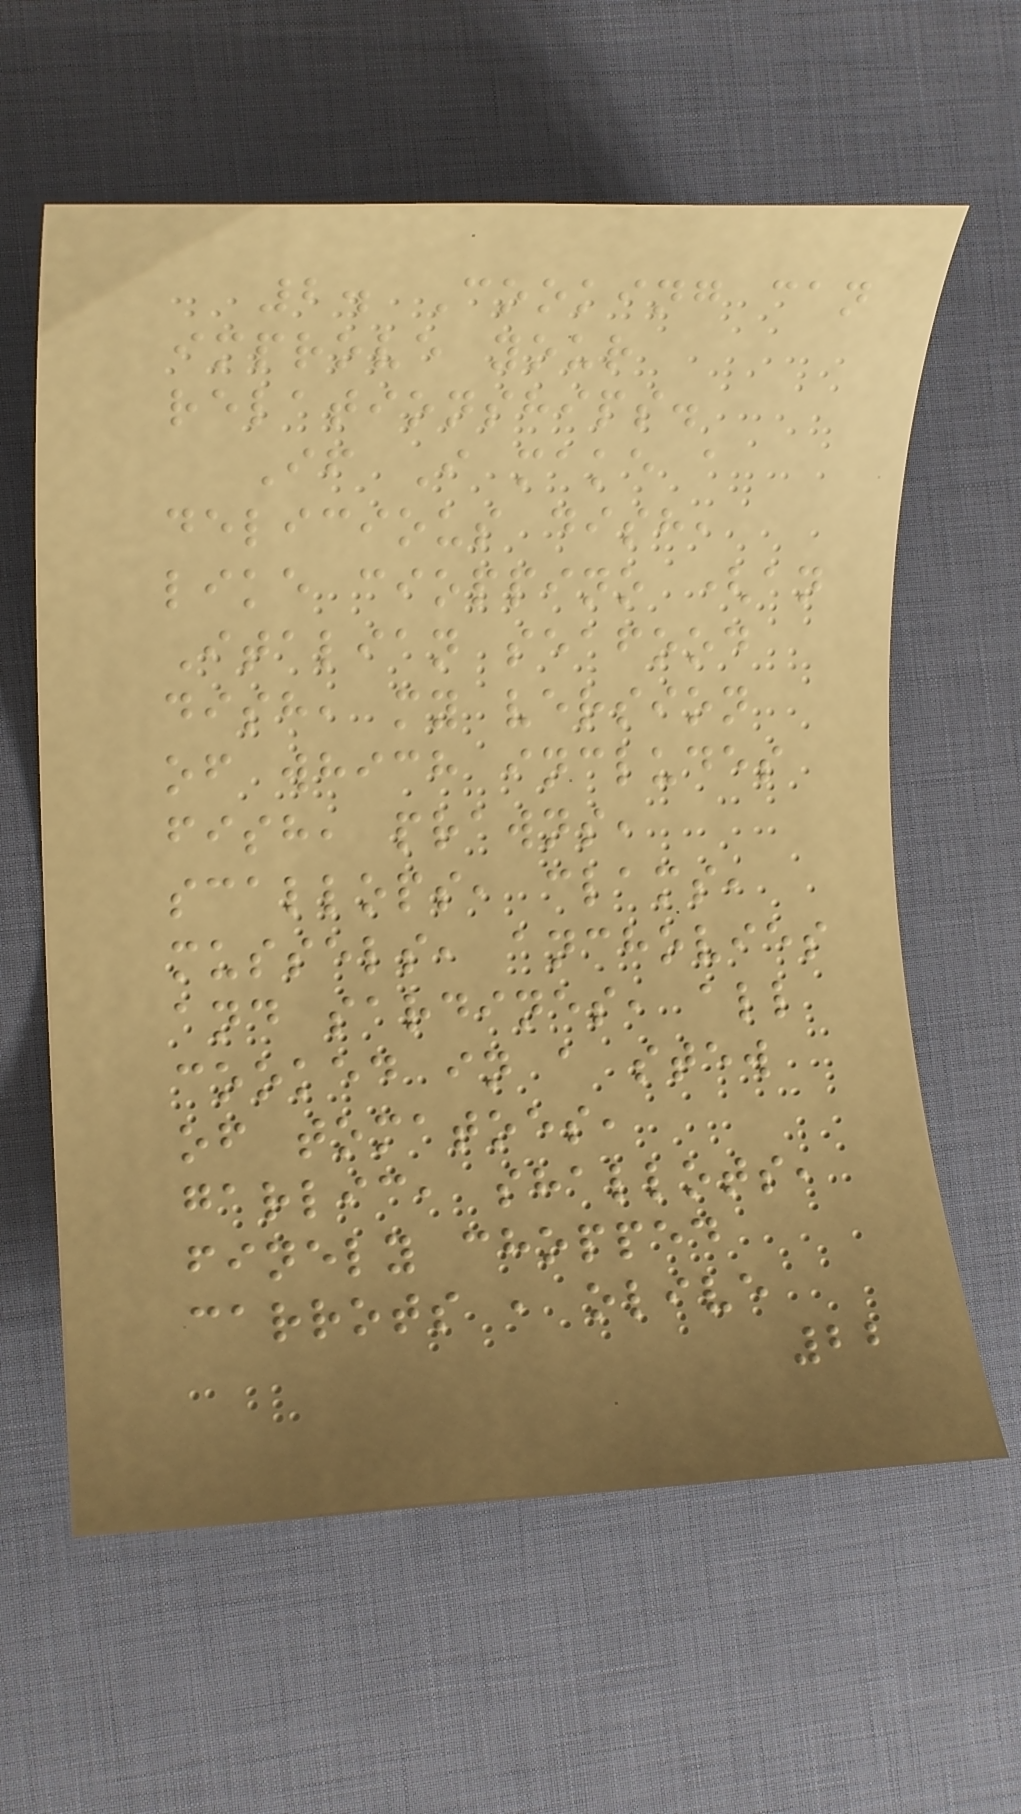2. Cooking can
improve your
relationships.
If I make a
delicious dish,
like cioppino (an
Italian seafood
dish, my version
of which includes
fish, prawns,
scallops, clams,
mussels, anchovies
and sardines, all
cooked in a stew
of tomatoes,
garlic, shallots,
finely chopped
carrots , olive
22
